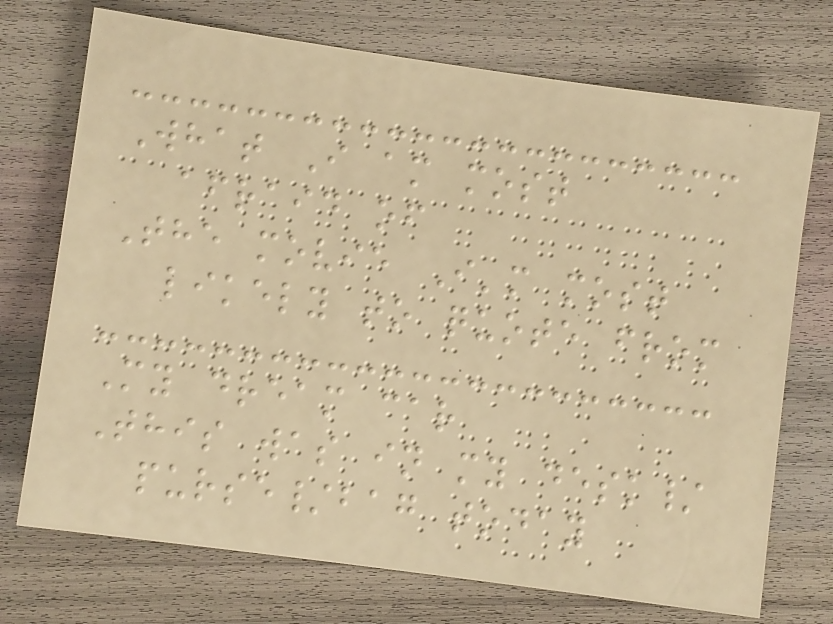What I am most
afraid of
The movie I'm most
likely to quote from
My dream car
This was in my desk/
purse/bag today
